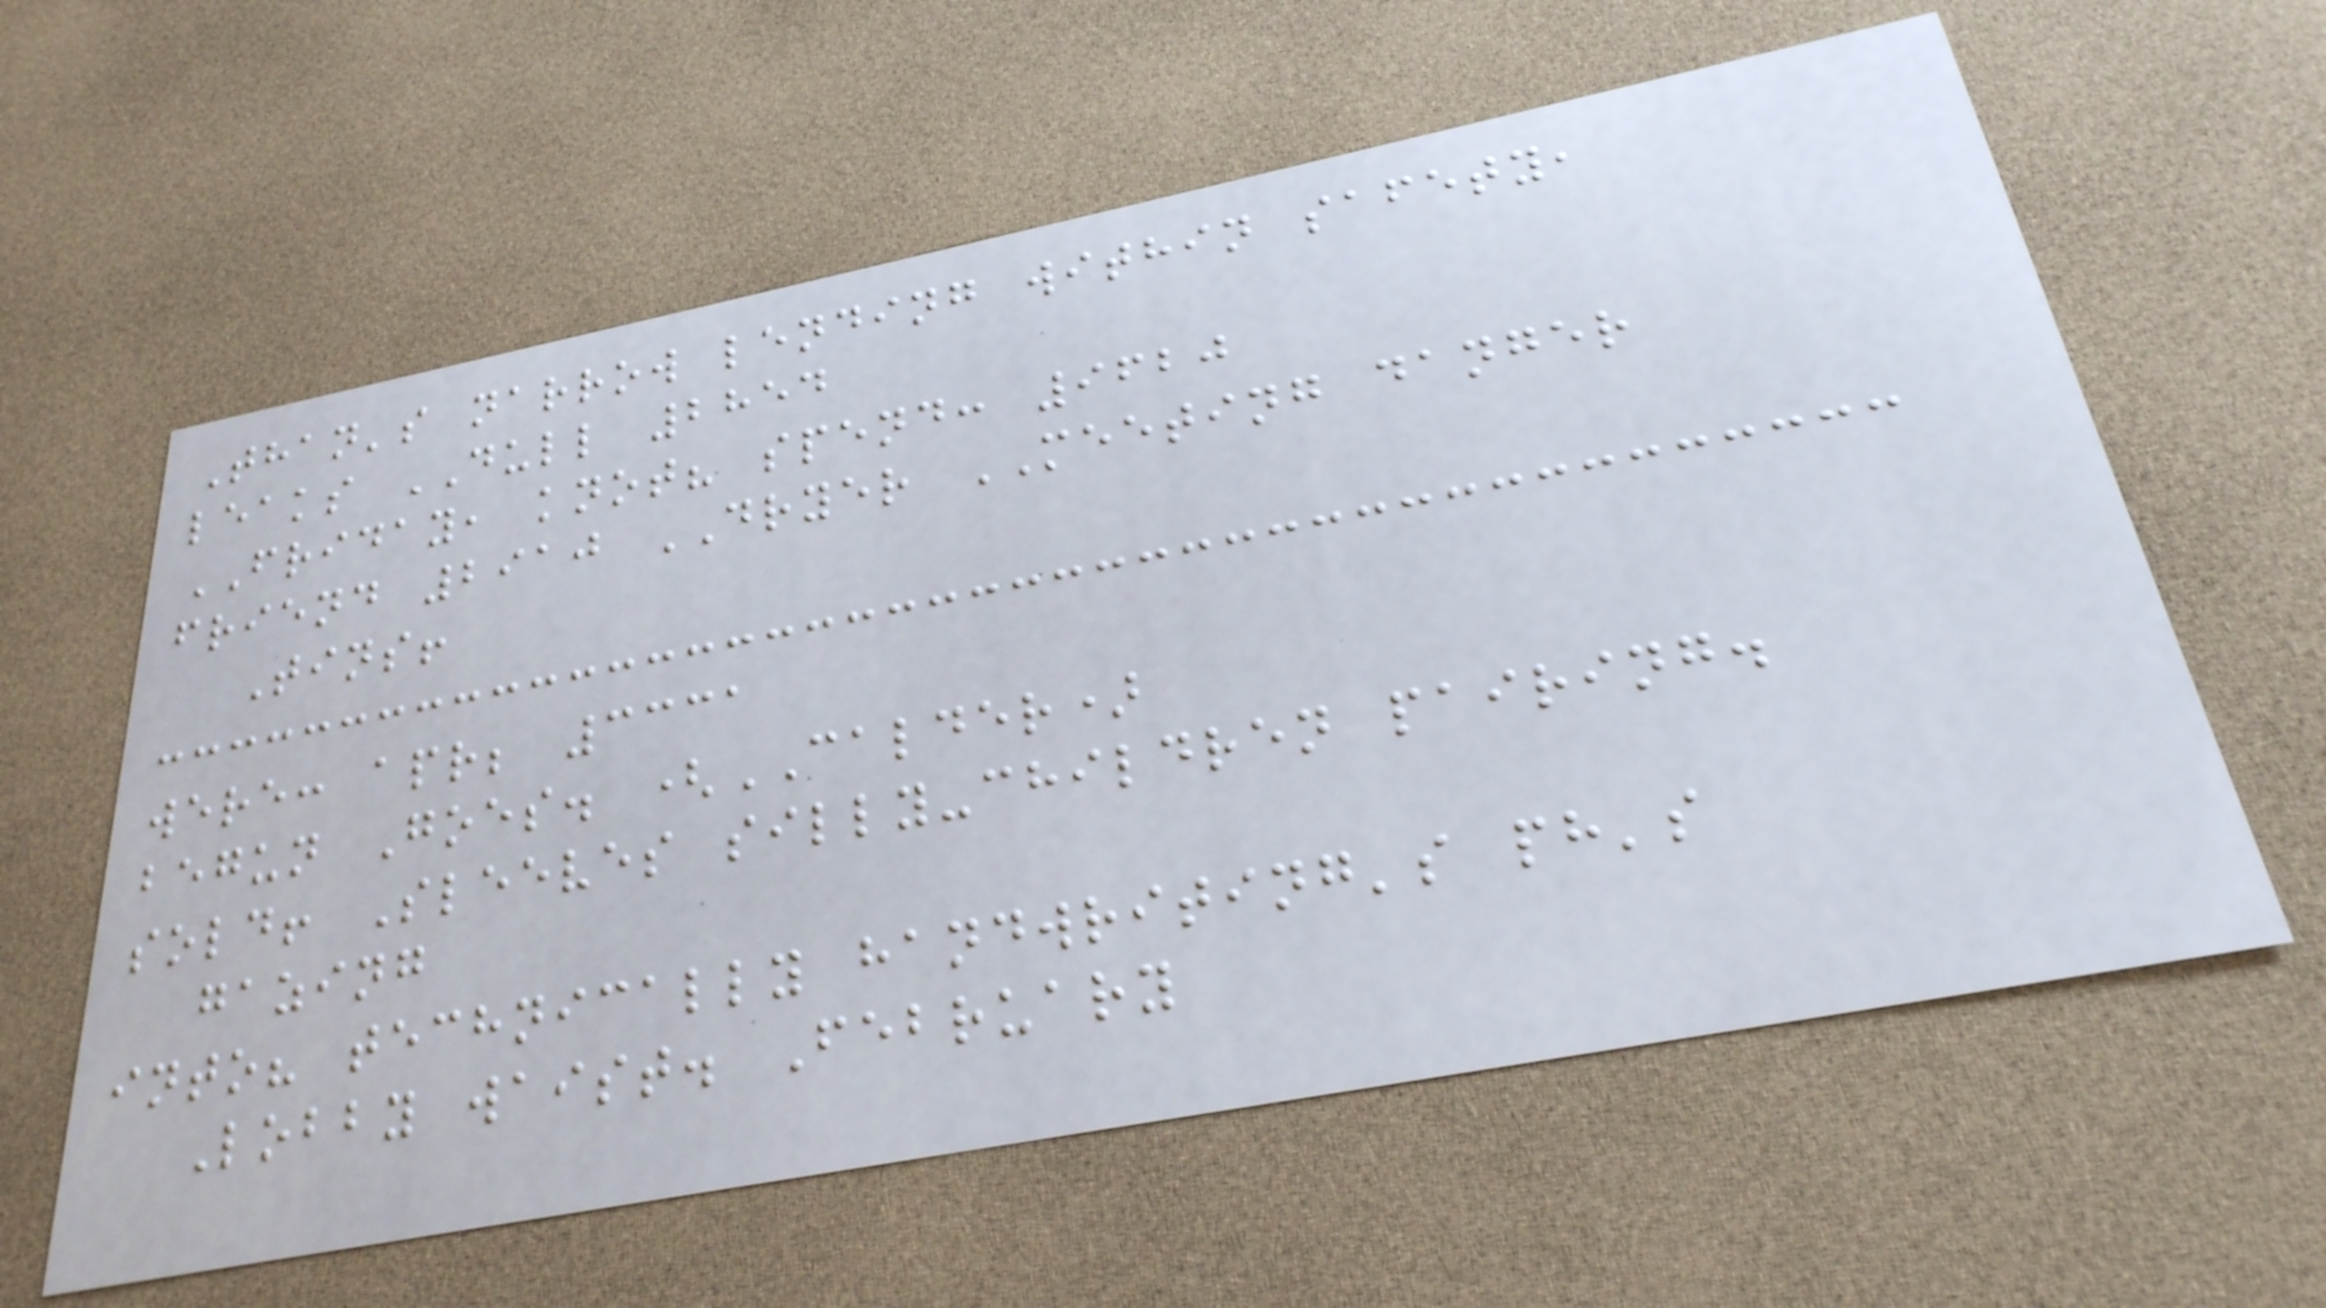Than's narrow lending within safety,
leaks DULL 2854
FRIDAY, knot? spend: 9620
friend 2910 DRYER MEETING danger
Tins!
were: apr; 3331
begun Goes. (CALDER)
sold! Sleeves silly-children pairing.
gazing
into? technically handwriting's ph's
Lobby waist. February
